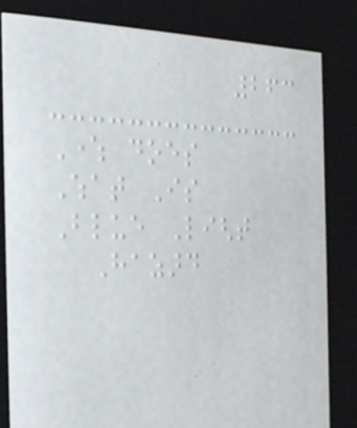263
Where does
What Is
Blue Light
Hazard
